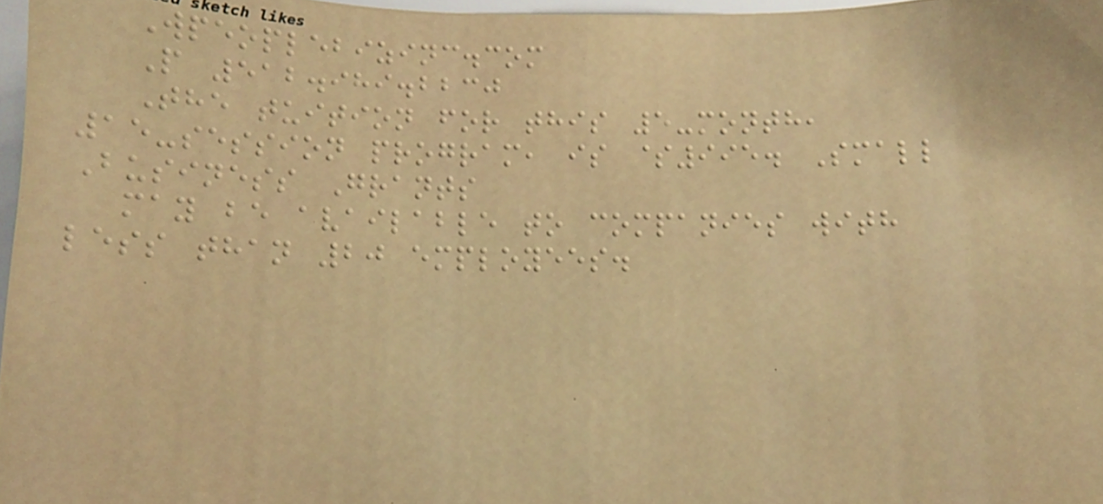Wpeoplebizinc.com
P 512.989.2230
The tuition for this 5-month,
15-session program, is $995. Small
Business Grants
may be available to companies with
less than 20 employees.
